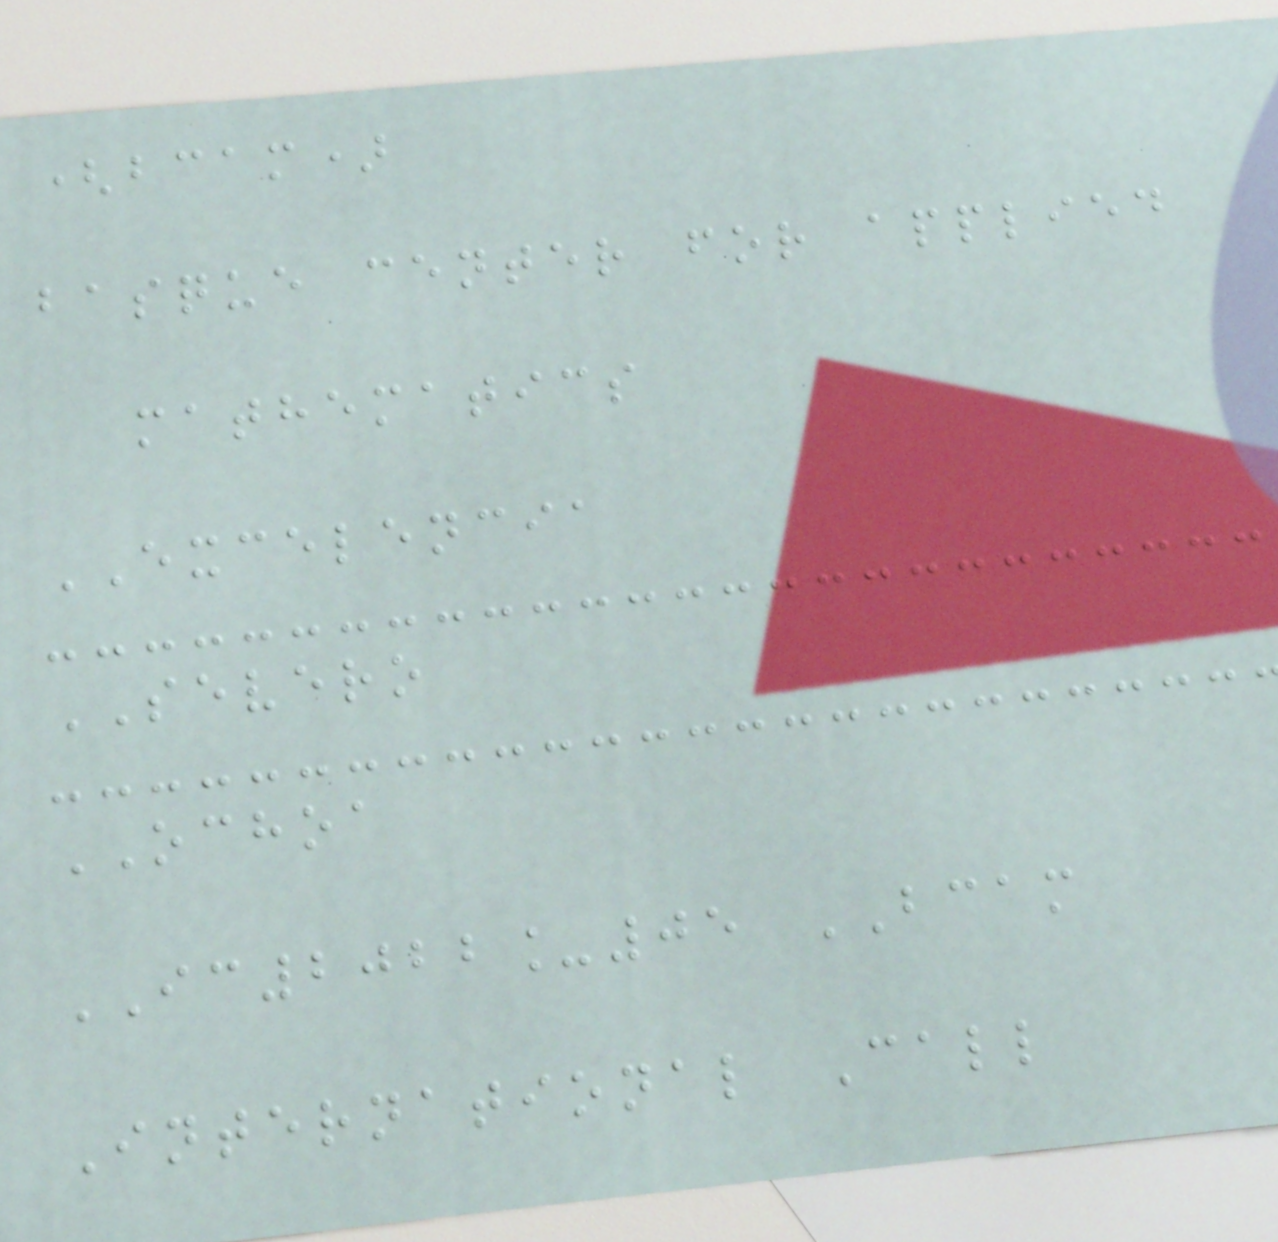(bcam)
basque center for applied
mathematics
EXCELENCIA
SEVERO
OCHOA
IC2022_05 BCAM
International Call
